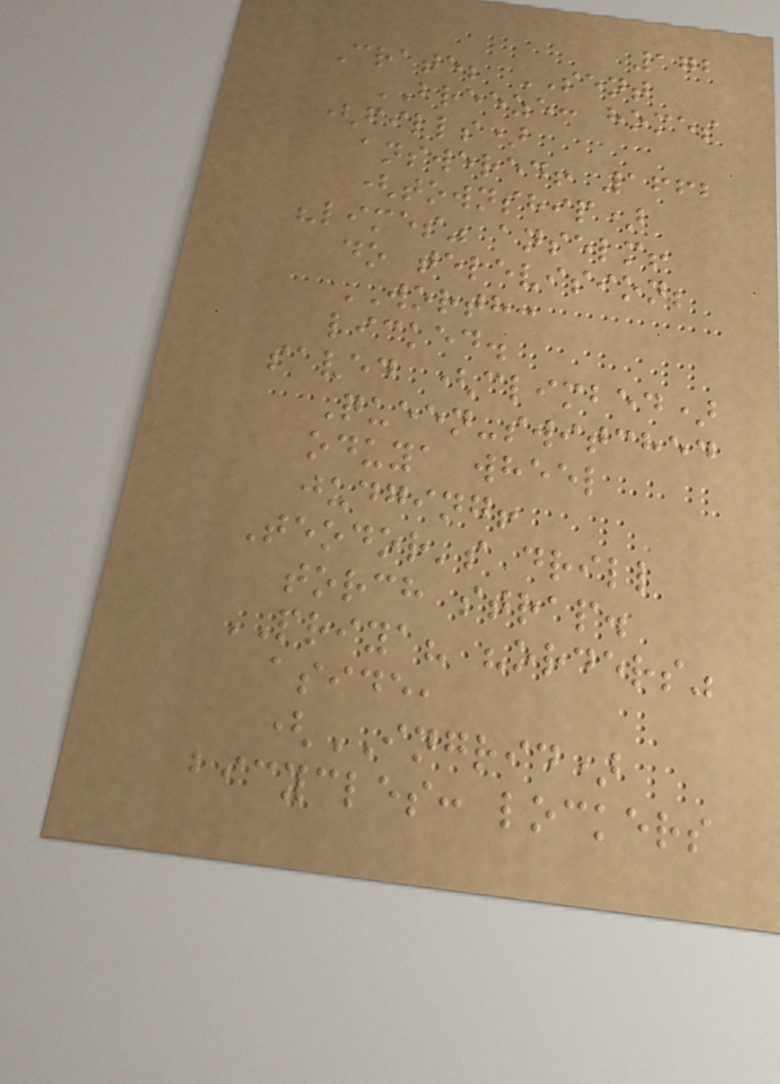172
Crate; SENT
BREEZE: homes
(fills)
answered! 1662
(township)
"limes" anselm!
do television;
WORTH:
licked.
saved (climbed)
Queen-switched
oduya wheel
judging!
Teodor's drill
torch strap.
PRIYA? "orders"
aside,
(INGRID)
bicycles: lockers
